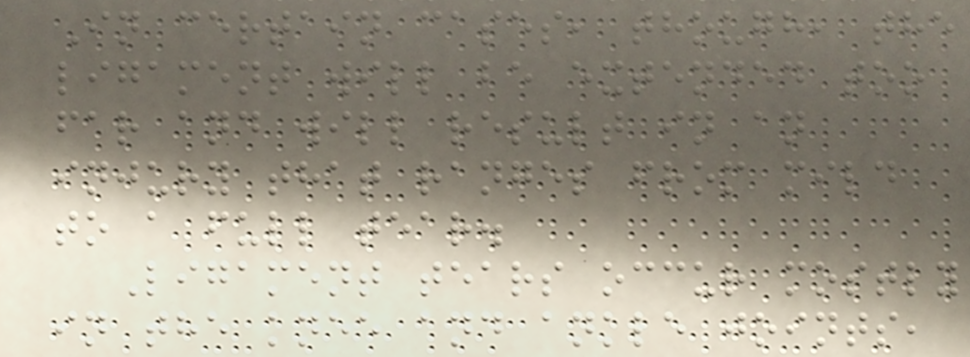In certain cases, though, the
ligament will be extended too
far and will result in an
injury that ranges from mild
to a full tear.
Ligament tears occur mostly
in the knee and ankle joints,
